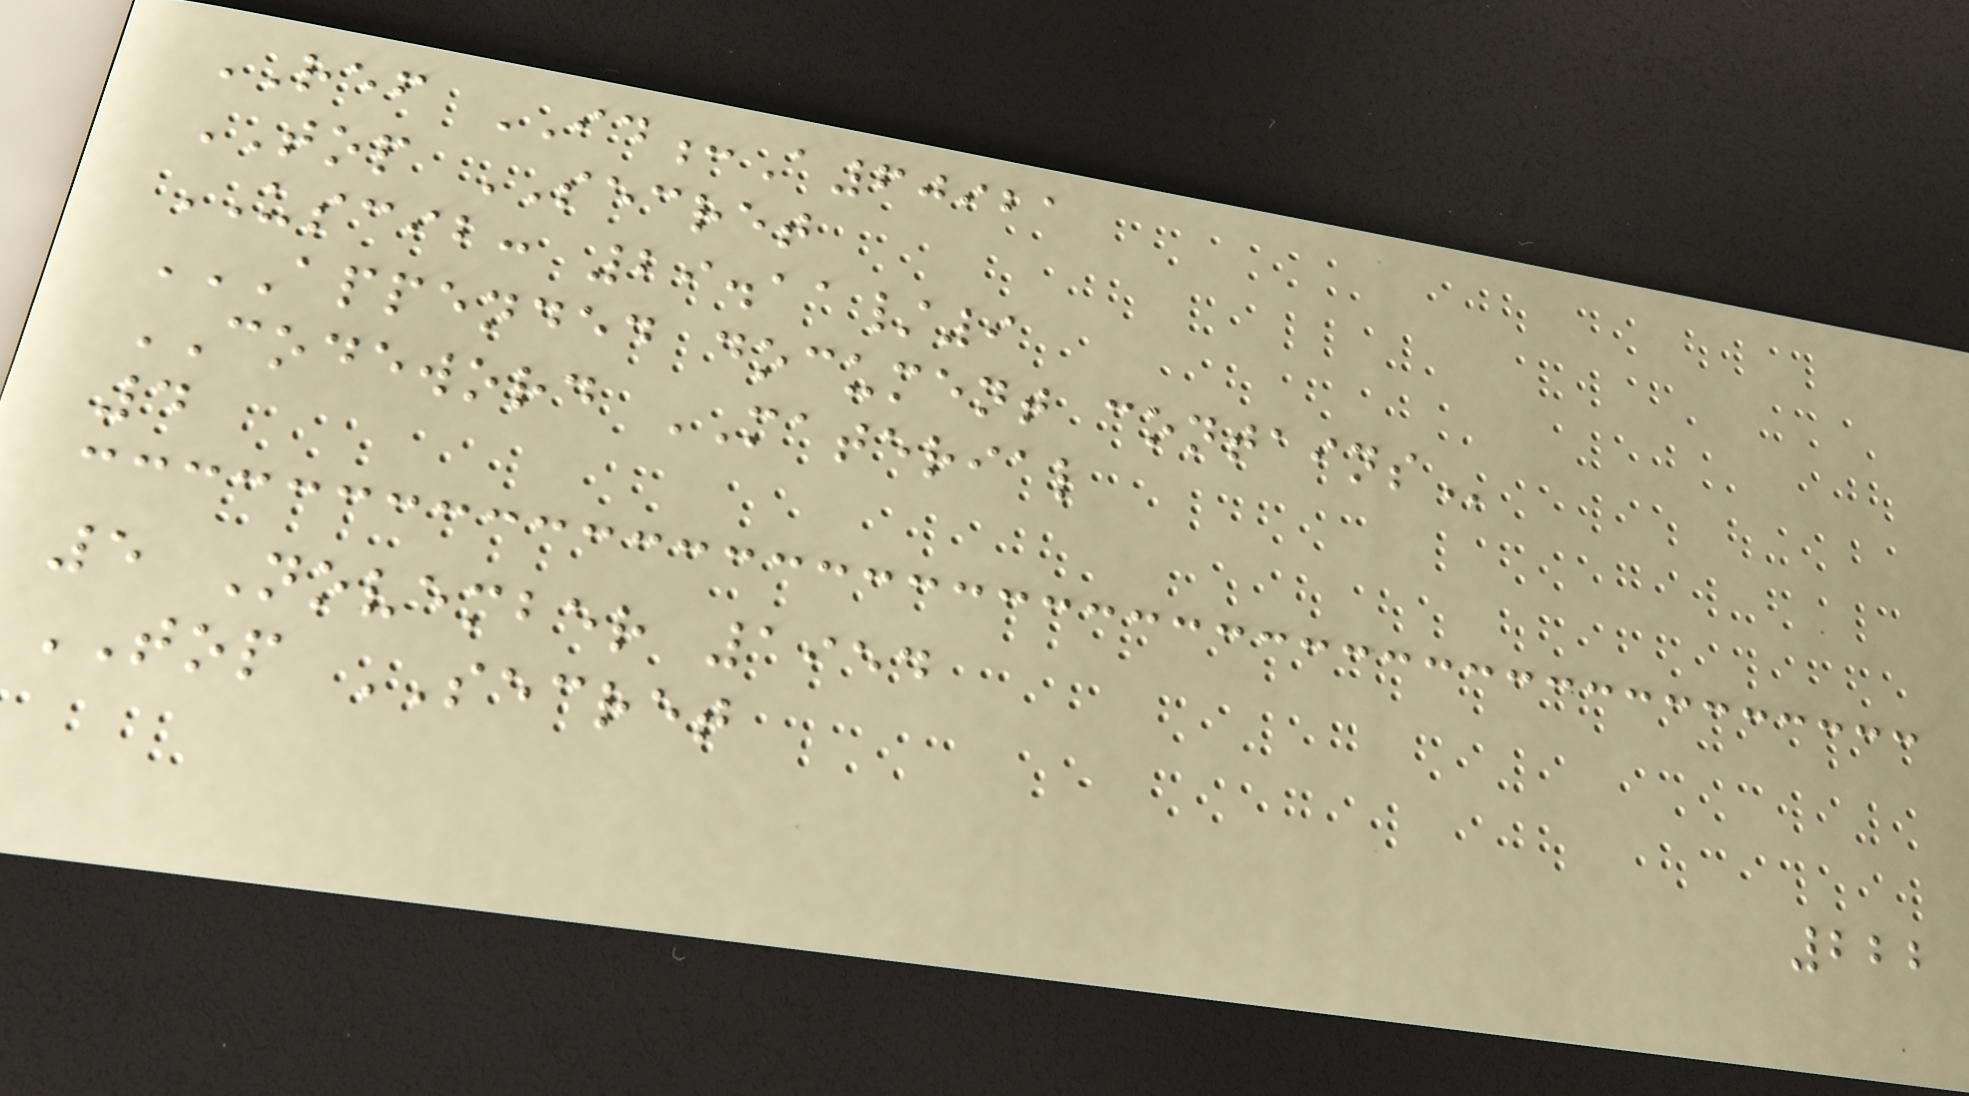REF ID:A60921
TOP SECRET
USCIB: 29.11/9
APPENDED DOCUMENT CONTAINS
CODEWORD MATERIAL
4
5 November 1954
TOP SECRET
222
